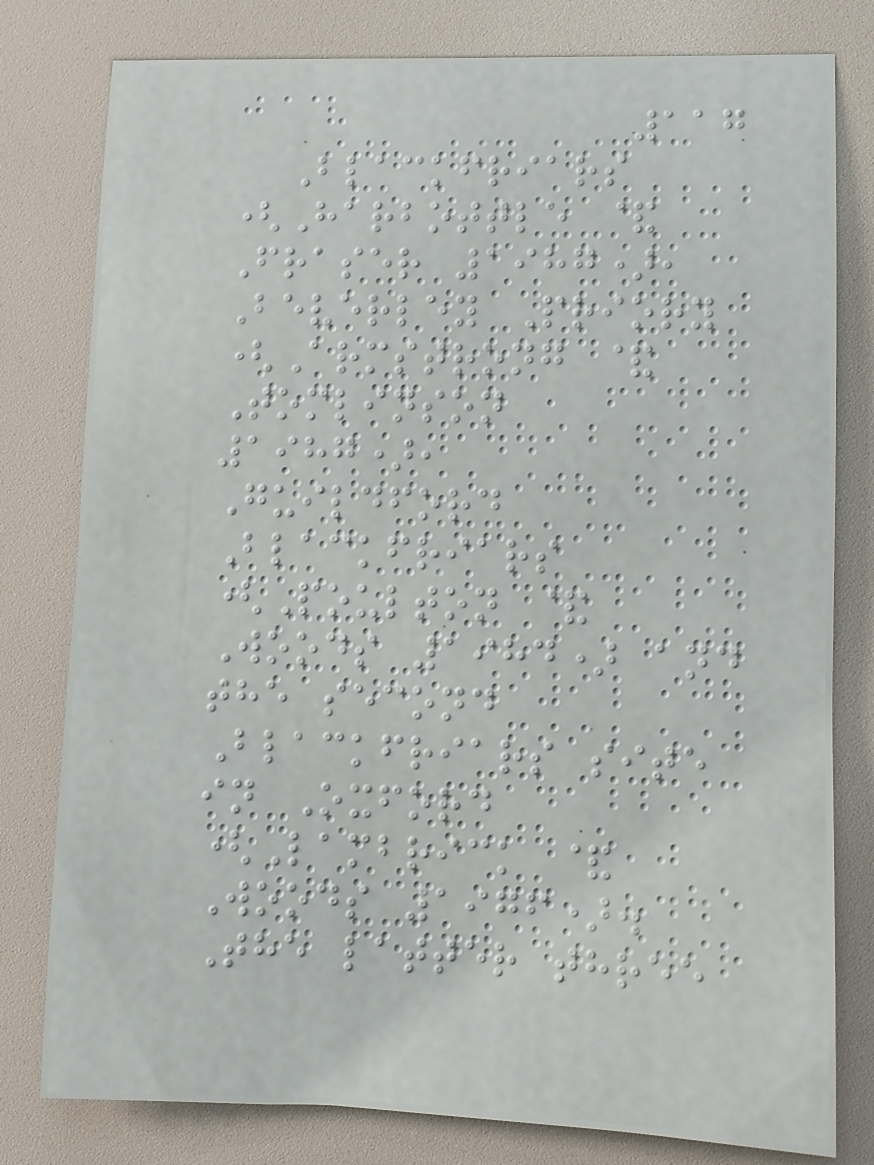117
Blackfriars
(Harbottle &
Fraser 1987),
Beverley Priory
(Armstrong &
Tomlinson
1987),
Guildford
Blackfriars
(Poulton &
Woods 1984) and
the second
Blackfriars site
in Oxford
(Lambrick &
Woods 1976).
The latter three
